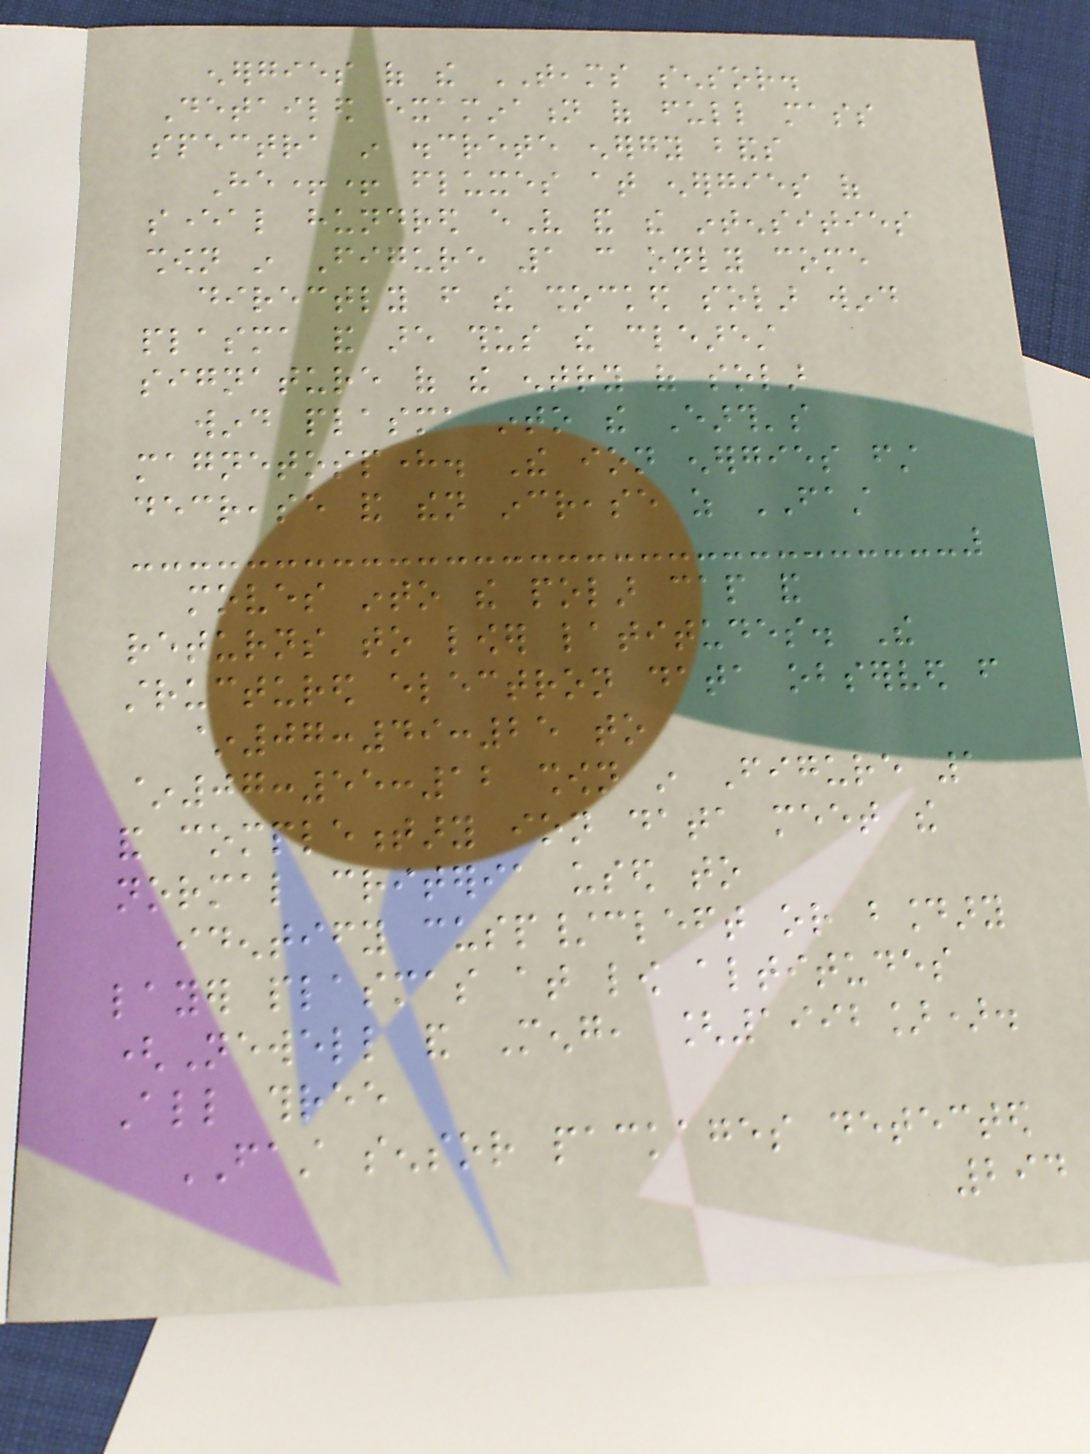energies of the TEAMS sensor.
Detailed examination of full mass
spectra in discrete energy bands
He++ fluxes at energies of
several hundred eV and the intensities
shown in Figure 1 can only come
directly from the shocked solar wind
plasma and are thus the clearest
signature of the entry of solar
wind plasma into the Earth's
magnetosphere. The ion energies first
decrease and then increase as FAST
moves into the polar cap and
returns to lower latitudes. The
structured electron data observed from
~07:49:25 to
~07:55:12 shown in Figure 1
and complementary ion data meet the
normal criteria used to
identify cusp/cleft or boundary
layer plasmas at low altitudes
(Newell and Meng, [1992]).
All three
FAST sensor packages detected
294
